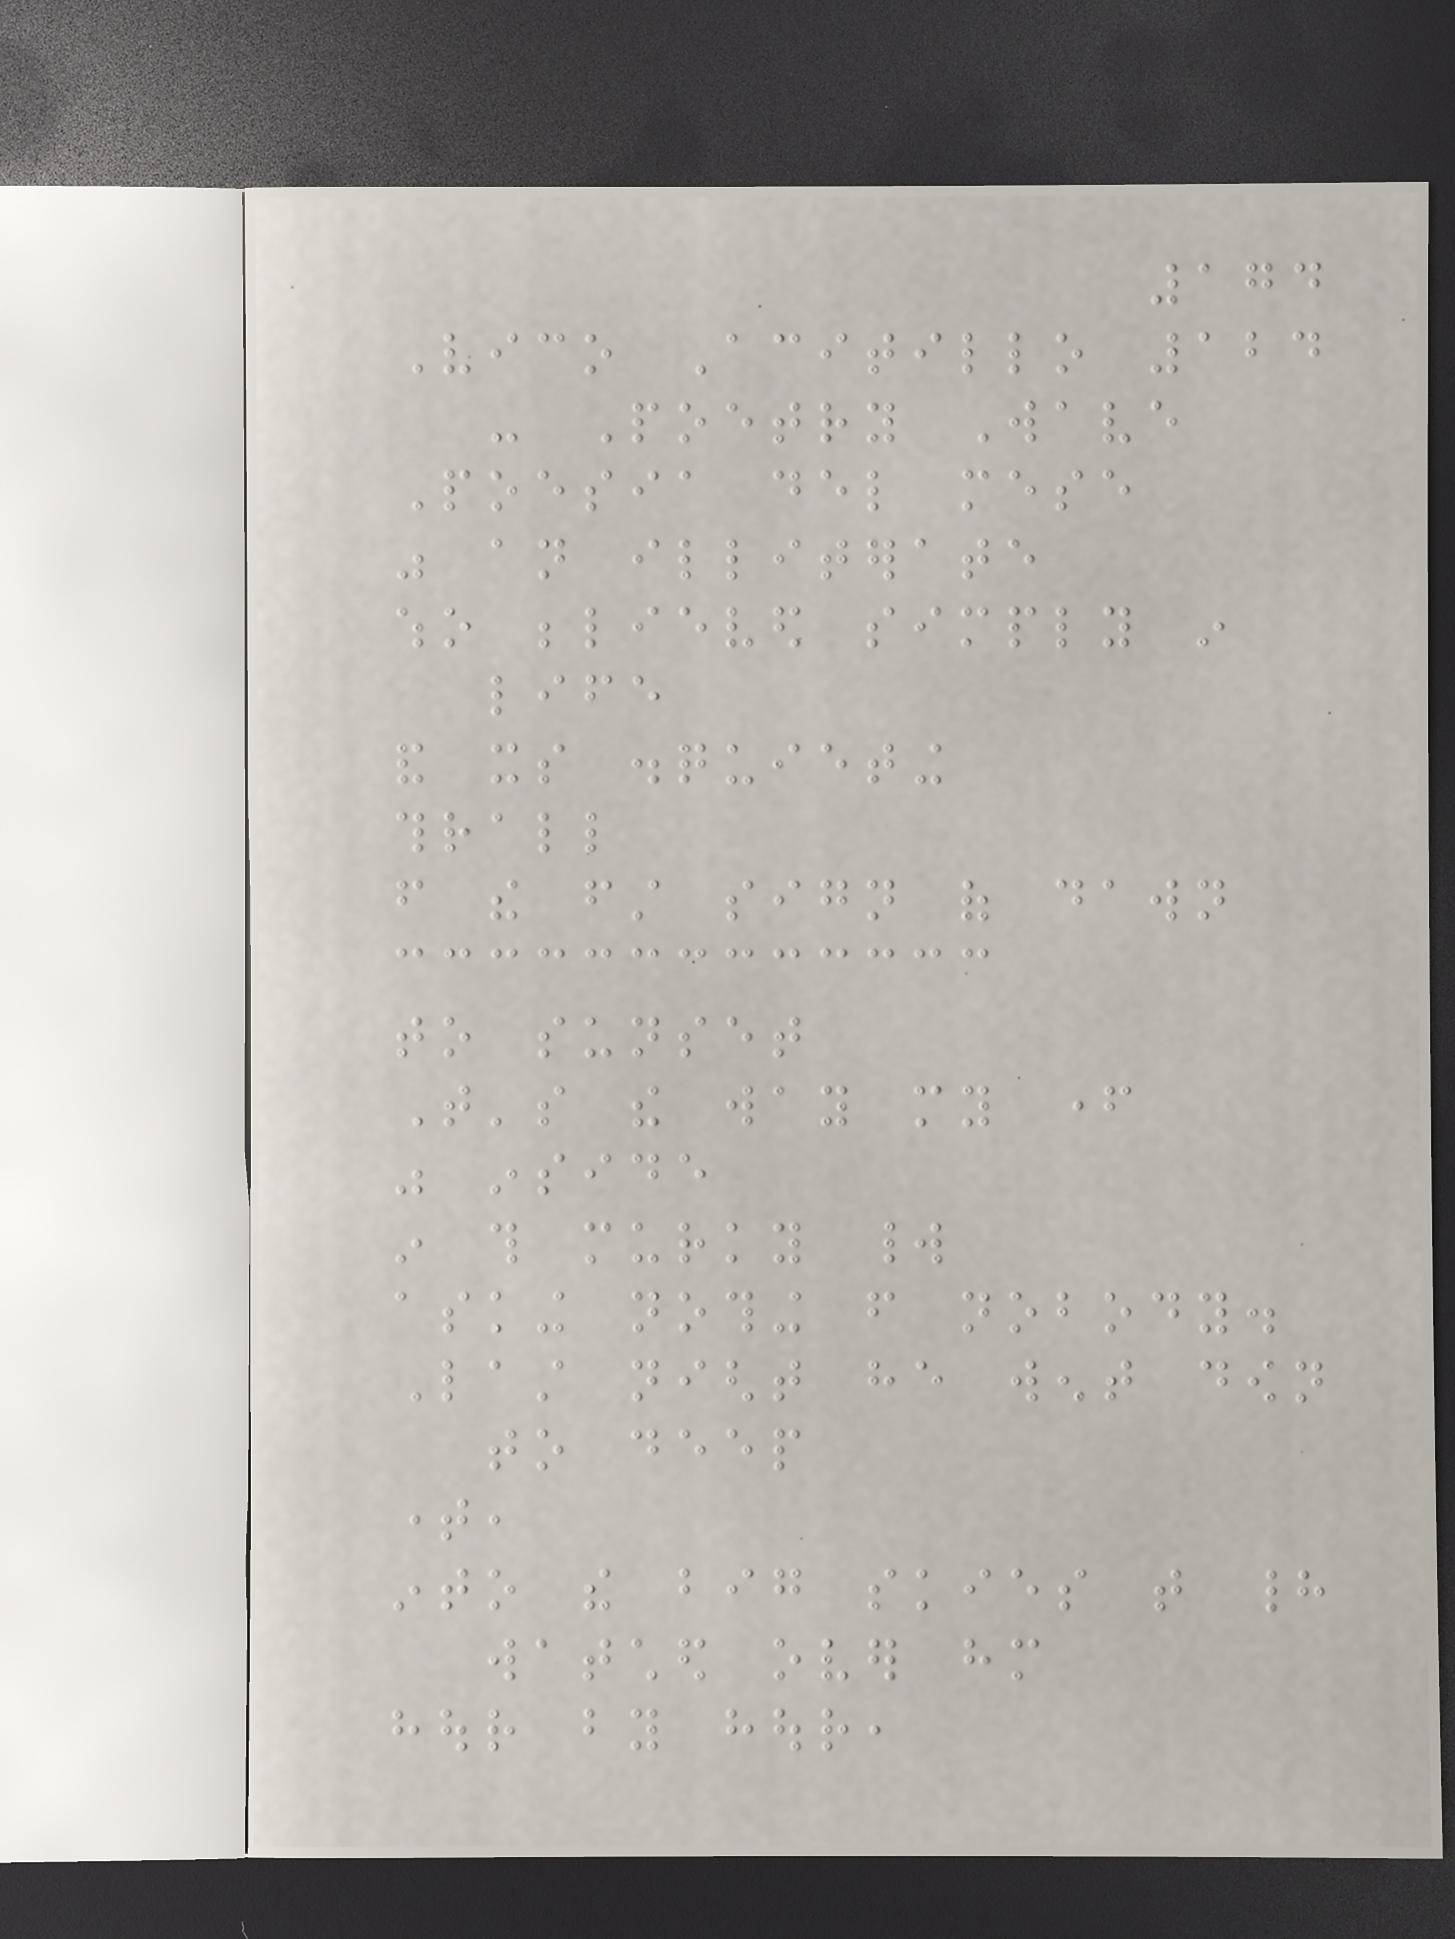174
Vico Acitillo 124
- Poetry Wave
Poesia del mese
was an illiterate
who believed simply in
life
and its disquieting
thrall
from the first sign of dawn
to sunset
That's the way my father
was inside
in this murky world
asking nothing from nobody.
Last night he went down
to deep
time,
into the big skies that had
watched over him
hour by hour,
